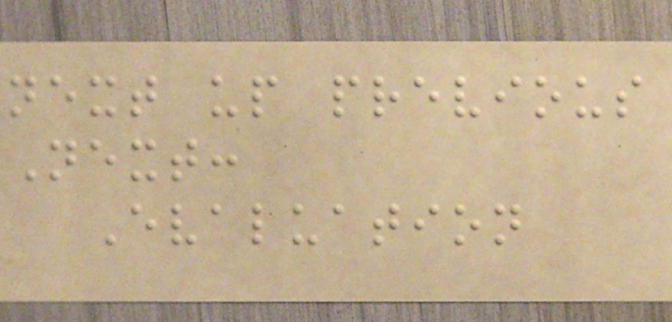next up previous
Next:
Evaluation
